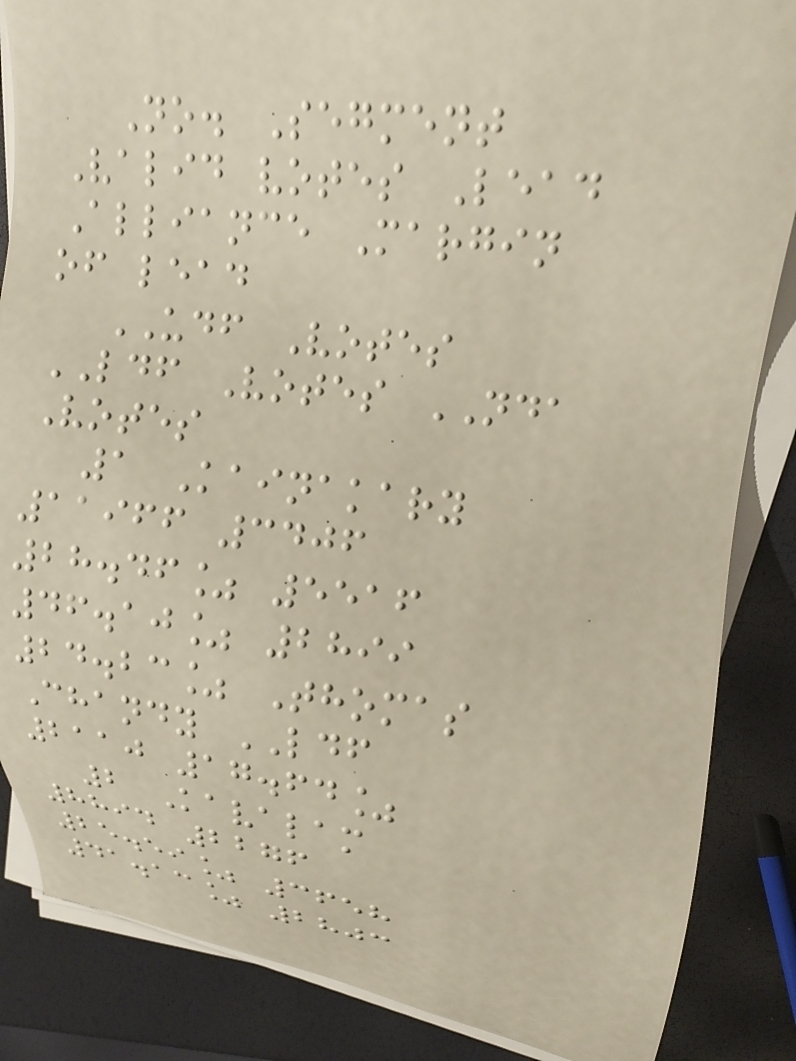No. Segment
Valid votes Lead
Alliance Margin
of lead
UDF Votes
LDF Votes NDA
Votes
1 Kainakary
11966 3406
28.46% 5516
46.10% 2899
24.23% Thomas
Chandy LDF
2110 17.64%
2 Kavalam
8894 2276
25.59% 3658
41.13% 2803
